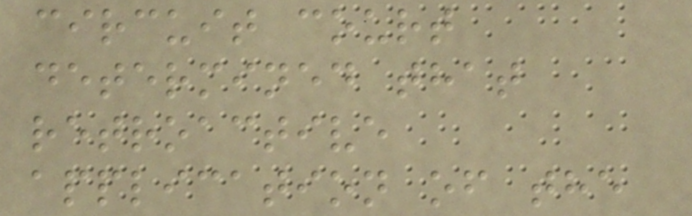circuit court
determined that
retroactive
application of the
